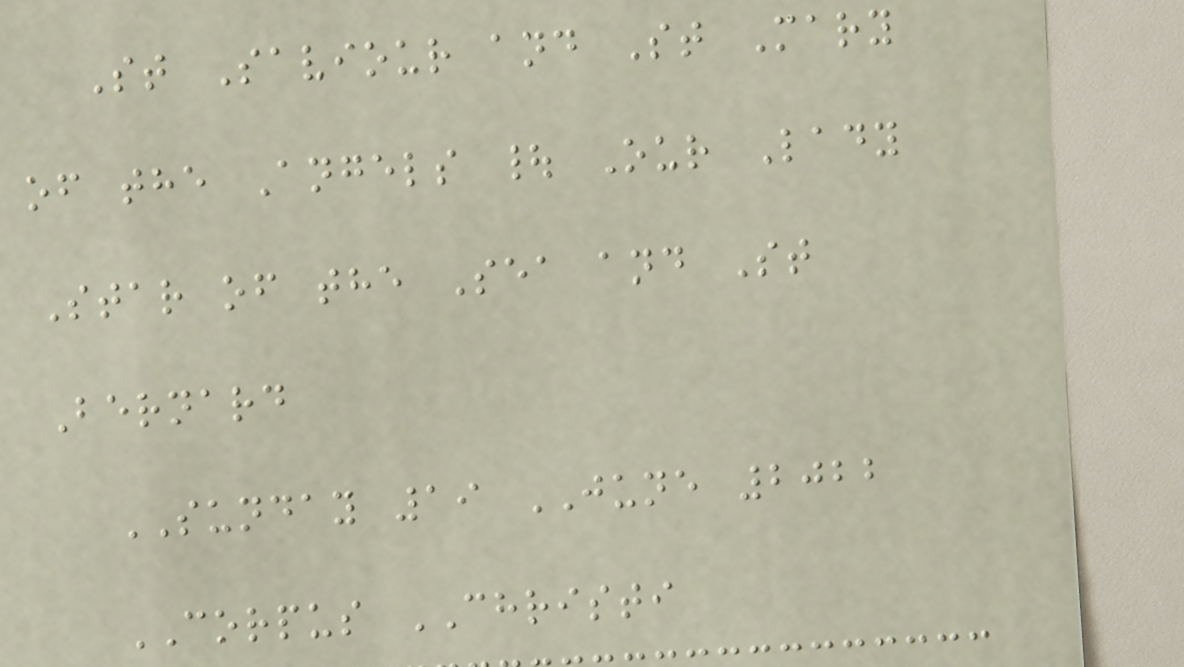St Saviour and St Mary
of the Angels | Our Lady
Star of the Sea and St
Bernard
SUNDAY 19 JUNE 2022
CORPUS CHRISTI
